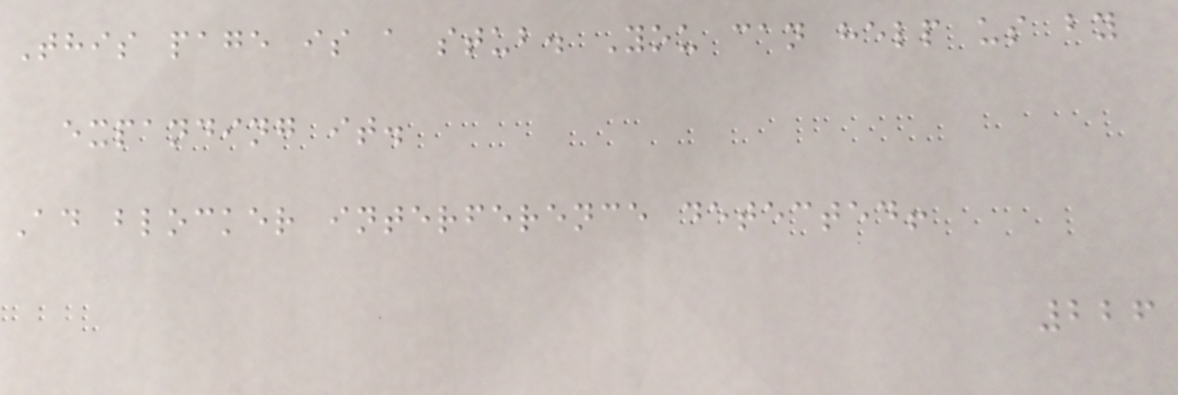This page is a stub. You can help us by
expanding it.
Ad blocker interference detected!
226
